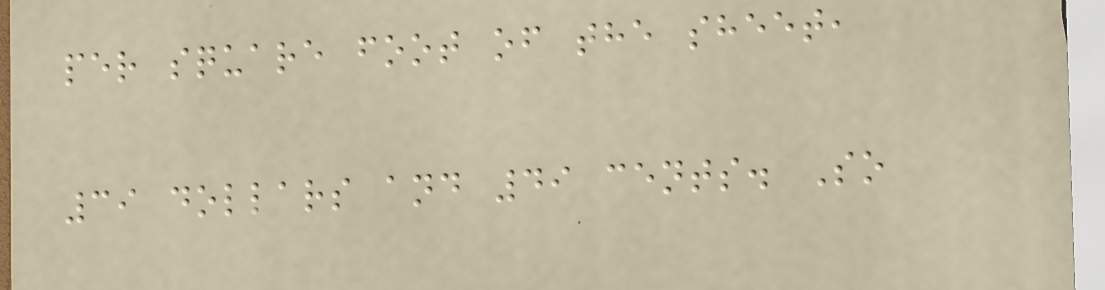per square foot of the sheet,
39 dollars and 49 cents. So
